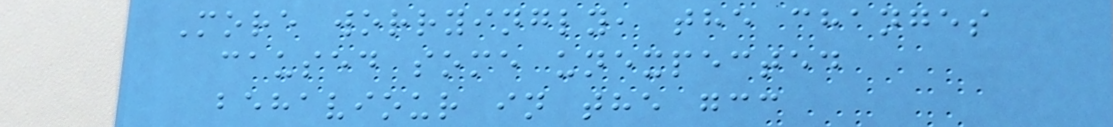More worryingly, the changes
caused some unexpected
behaviour in the gcc
